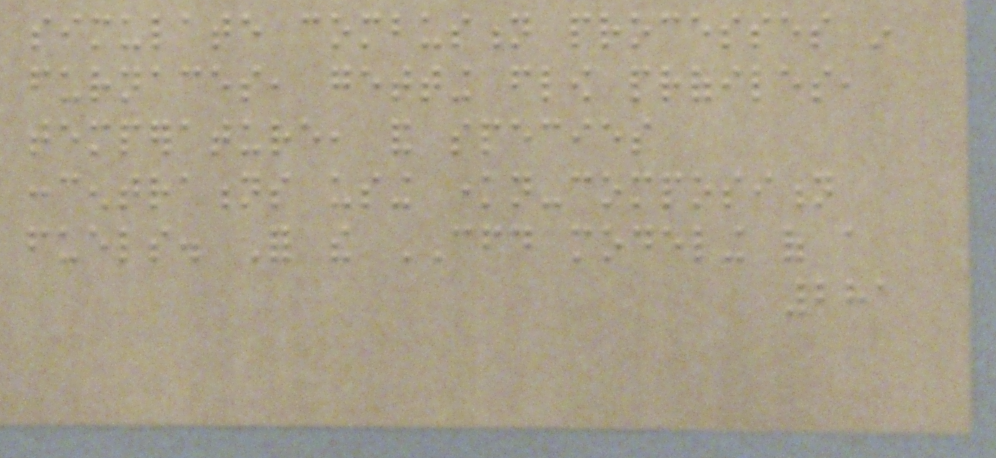simulate combustion processes in
furnaces, getting flow profiles,
temperature, and species
concentrations using known-composition
fuels. For the CFD modeling of a
281
